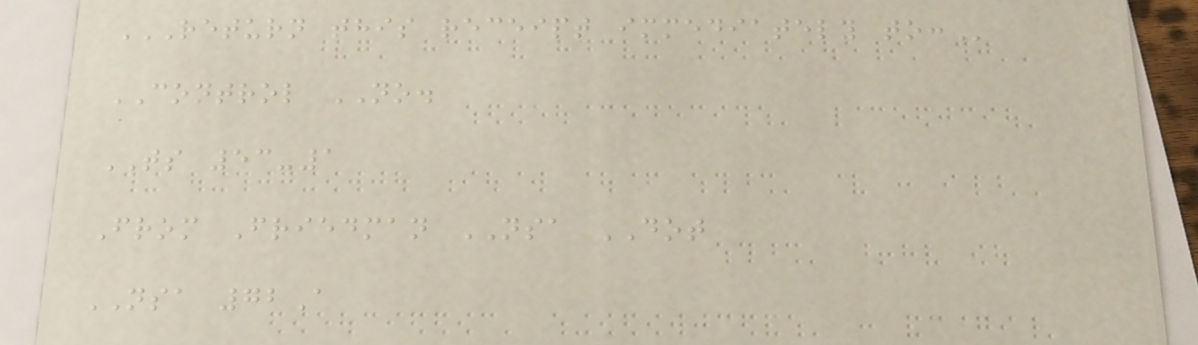RETURN THIS RECEIPT IMMEDIATELY TO:
CONTROL NO.
TS 53-1
From Friedman NSA DOT
NSA 72A
